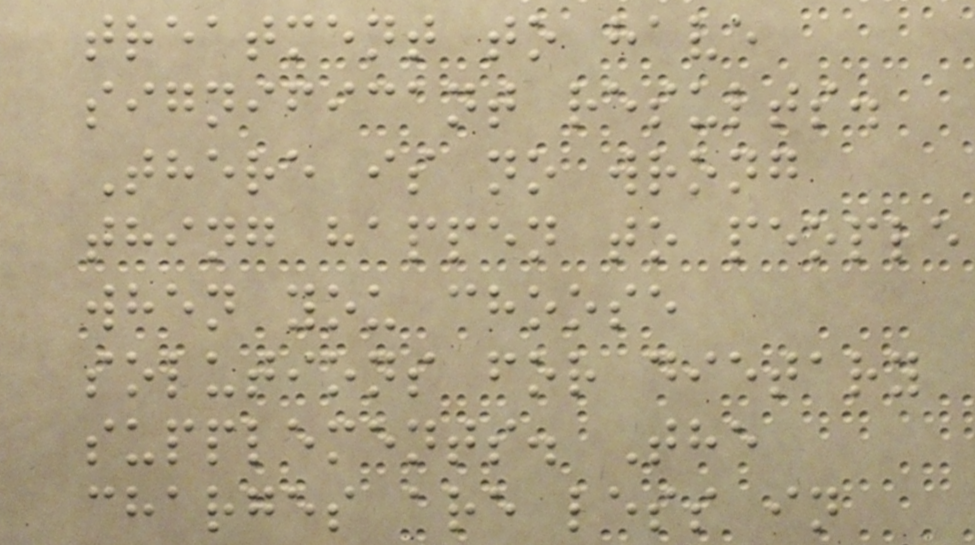treatment to have
significant results.
There is no wrong
thing happen to people
when you choose
solutions for dietary
supplements. The
charges are less in
